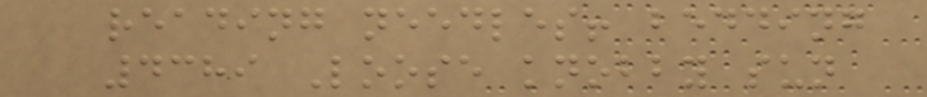reading needles! bedding
4389 Loose knobby sun
